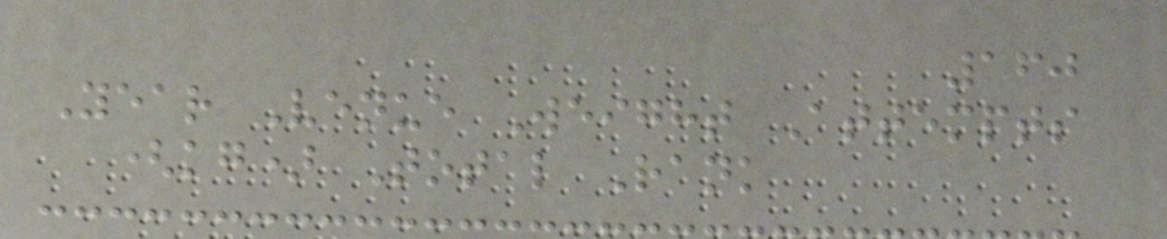160
Year Venue Weight Attempts
(kg) Total Rank
